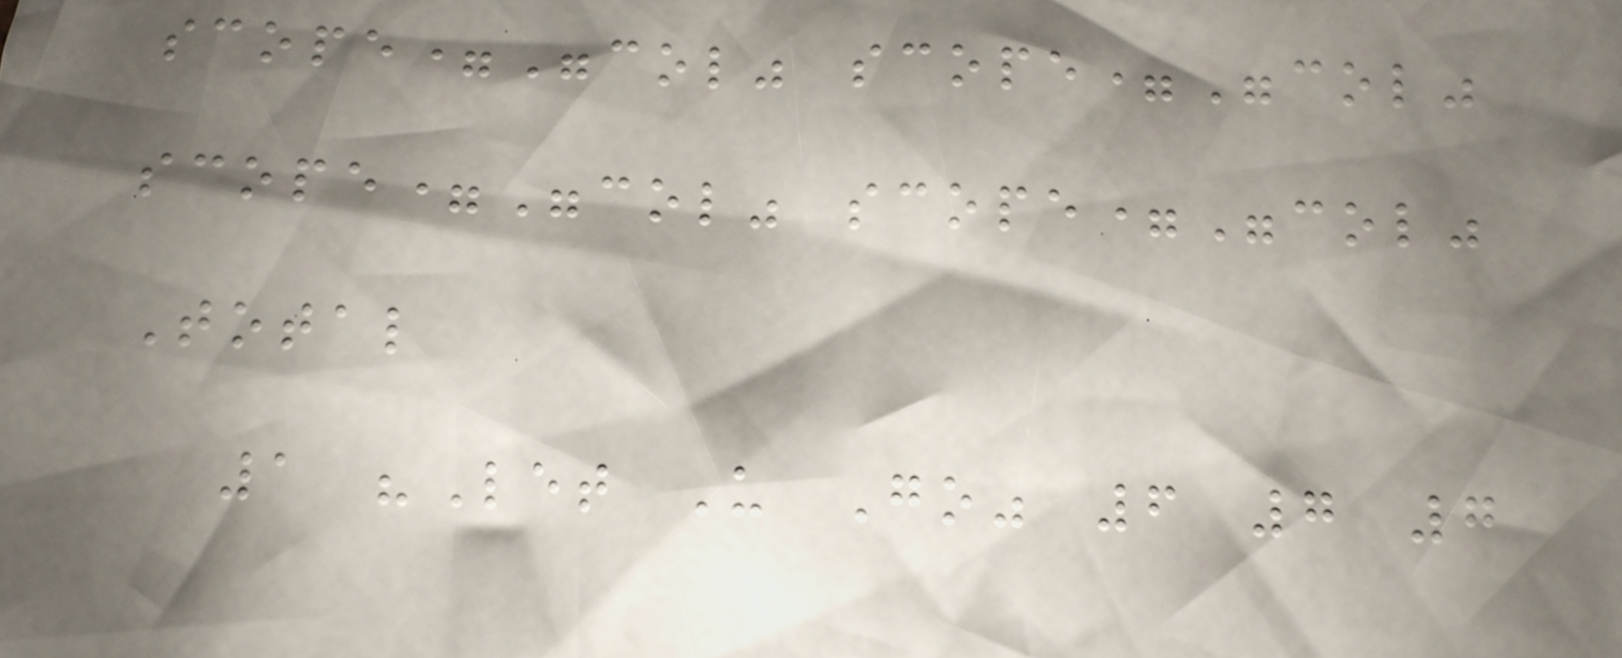scope="col" scope="col"
scope="col" scope="col"
Total
1 "Let U Go" 6 7 7
